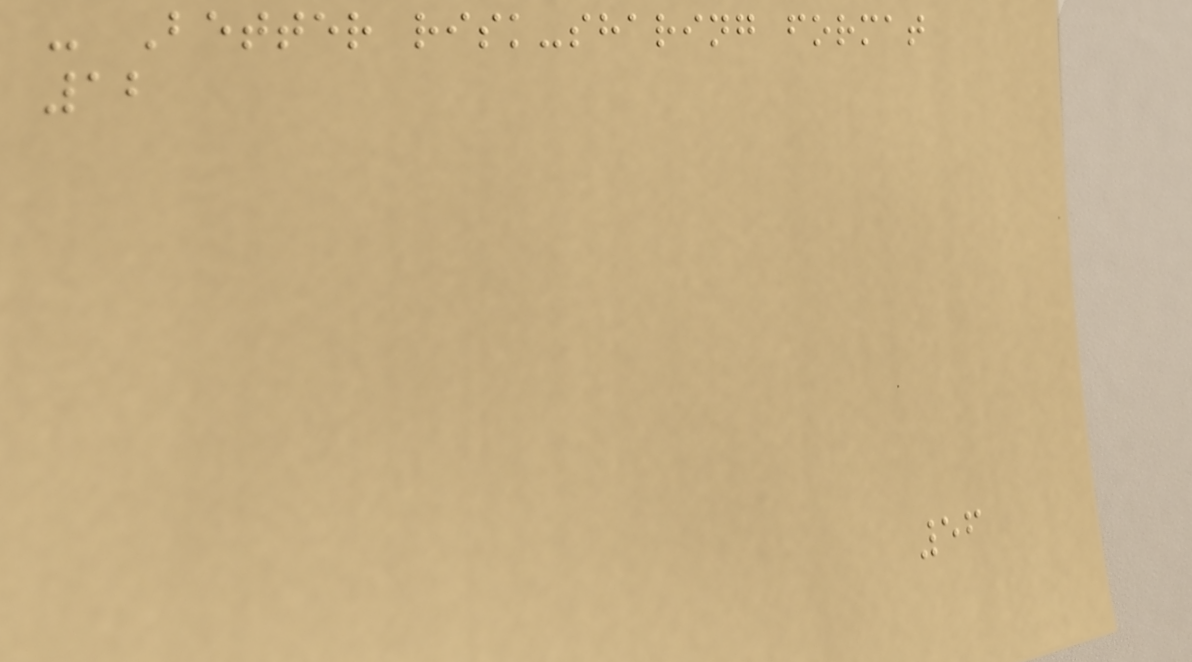- Better risk-sharing format
12
56
